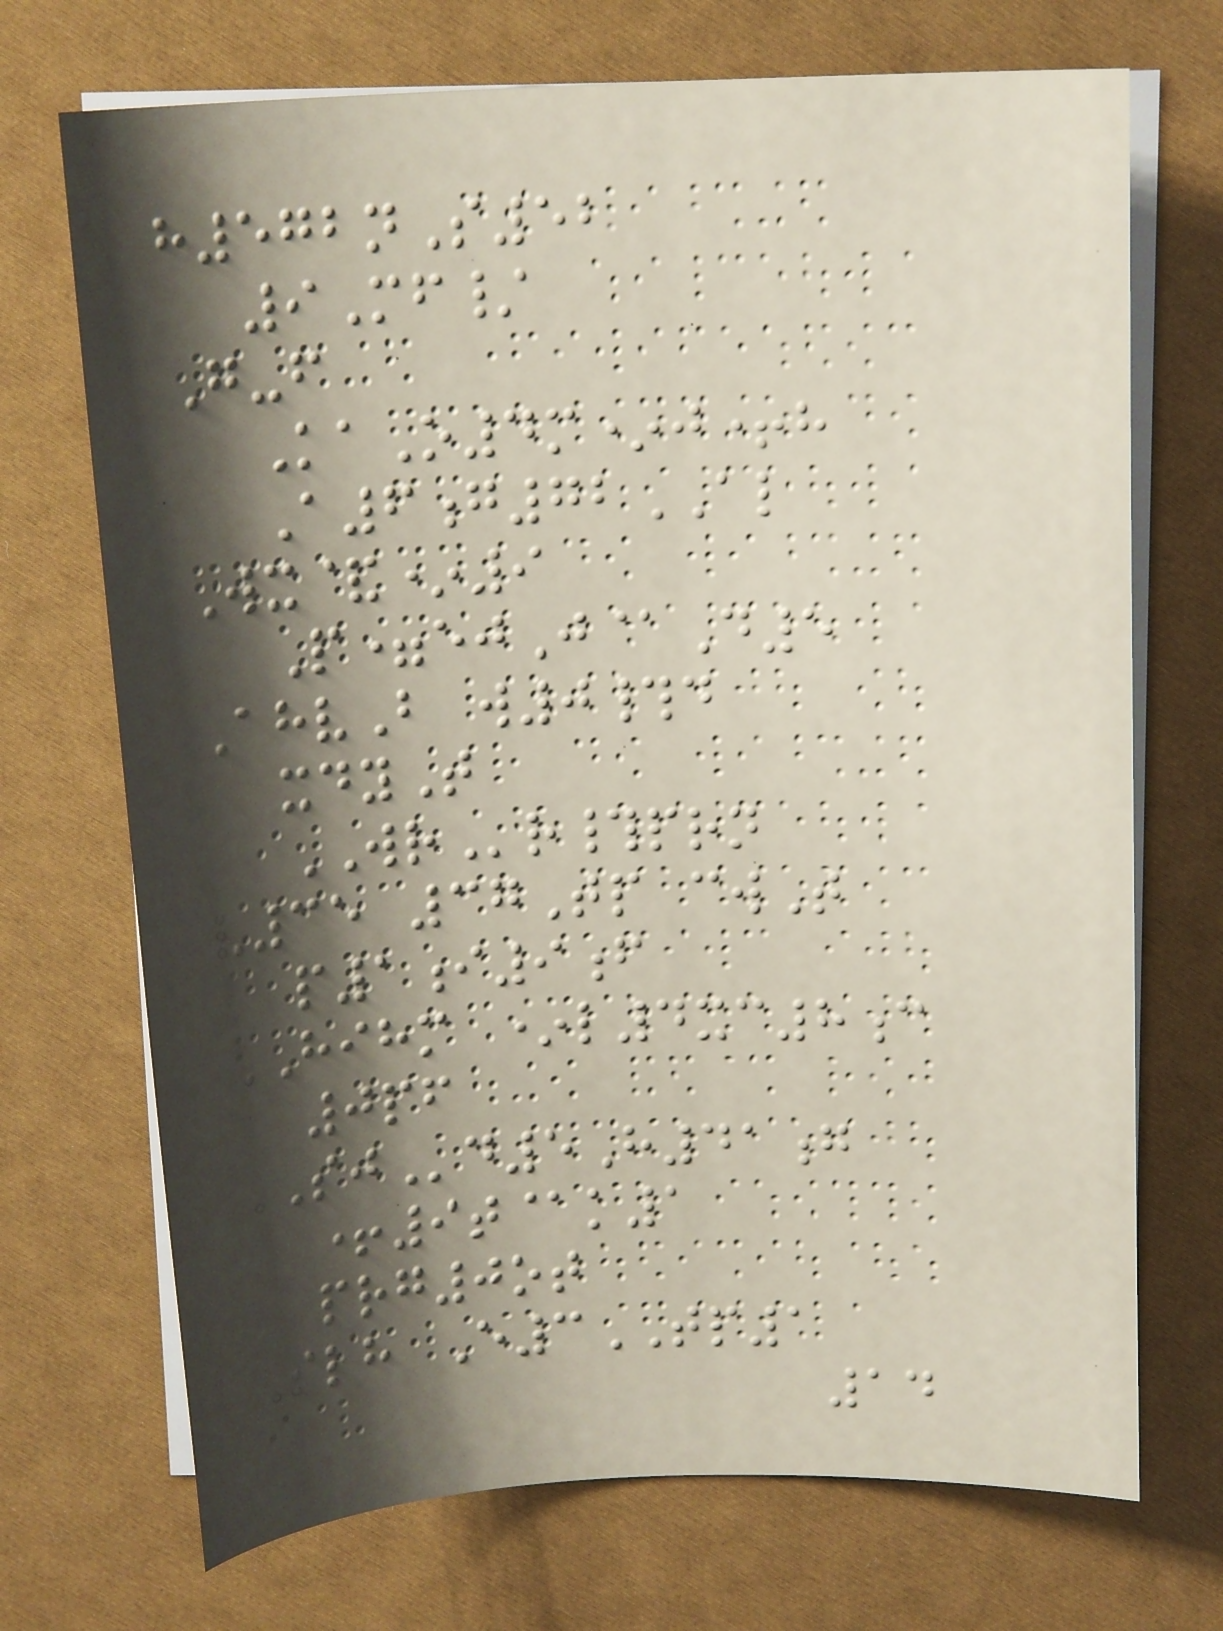h572nS52
9Mf/
G-f
KaO4m*j+h
A6g72AL
Wx&*9
P=ejJ@D5
AhvB w0#d
xdyT
WRr#prn
v35 37Tp cwT
p1i9f
HIHM *l4xc8c
0pf
SJd5H41g
+9t@k1
prg0ot
Slh E3TP1
14
